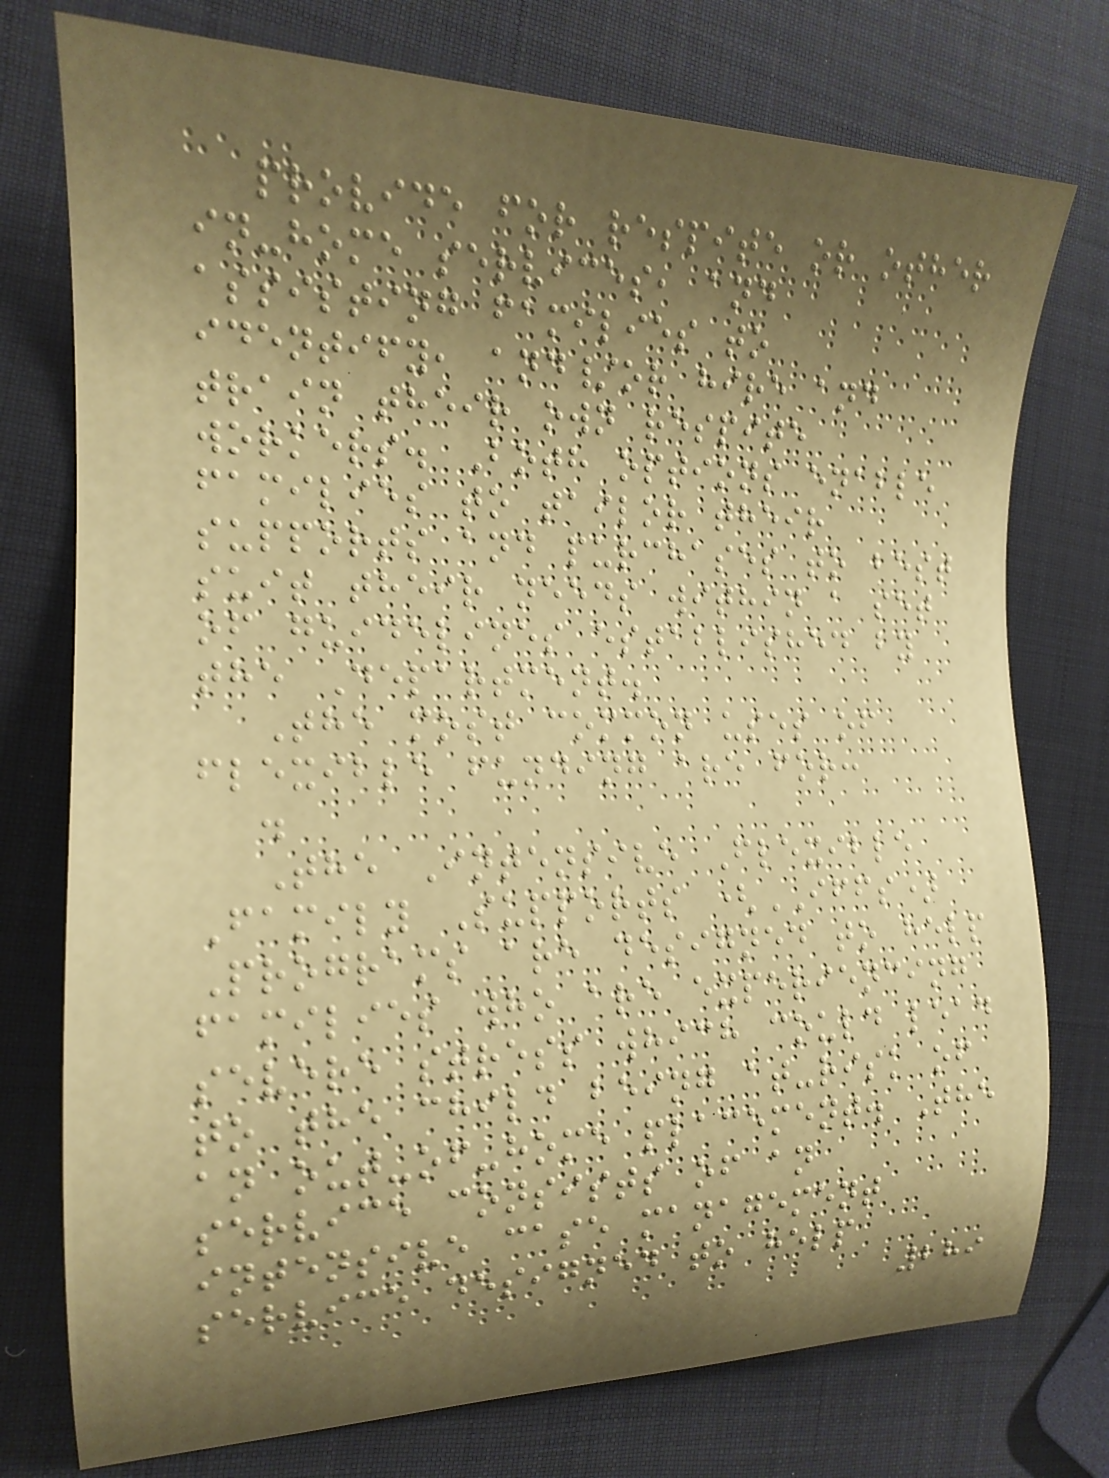provide for respite or other
in-home services, and
assisting families to
identify, and/or hire and
train their own respite
workers. Both options enable
families to tailor their
supports and purchases to best
suit their needs within a set
of guidelines established by
the Department.
The most common uses of
flexible funding are for:
.
The Intensive Flexible
Family Supports (IFFS)
Programs are designed to help
families who are experiencing
severe stress which could lead
to the child being at-risk of
an out-of-home placement. The
service consists of an
intensive case management
service designed to help
289
